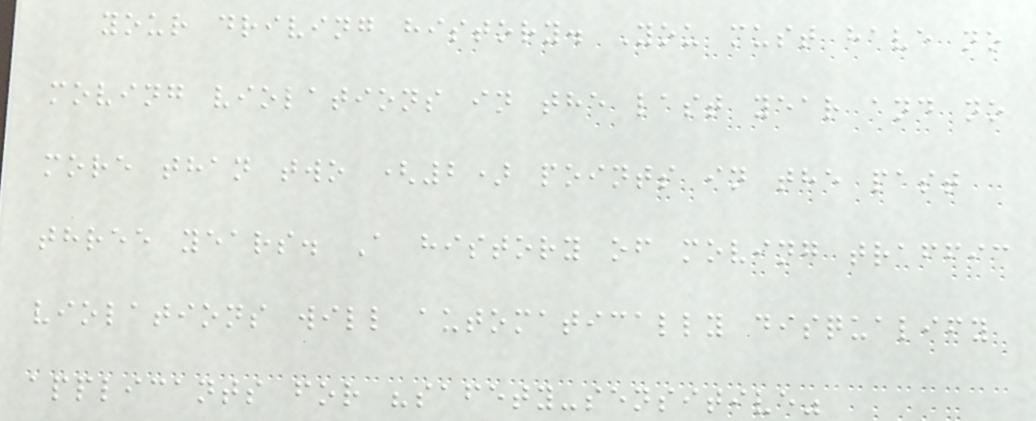your driving history. You must have no
moving violations in the last year and no
more than two (2) points in the past
three years. A history of moving traffic
violations will automatically disqualify
applicants for "safety-sensitive"
